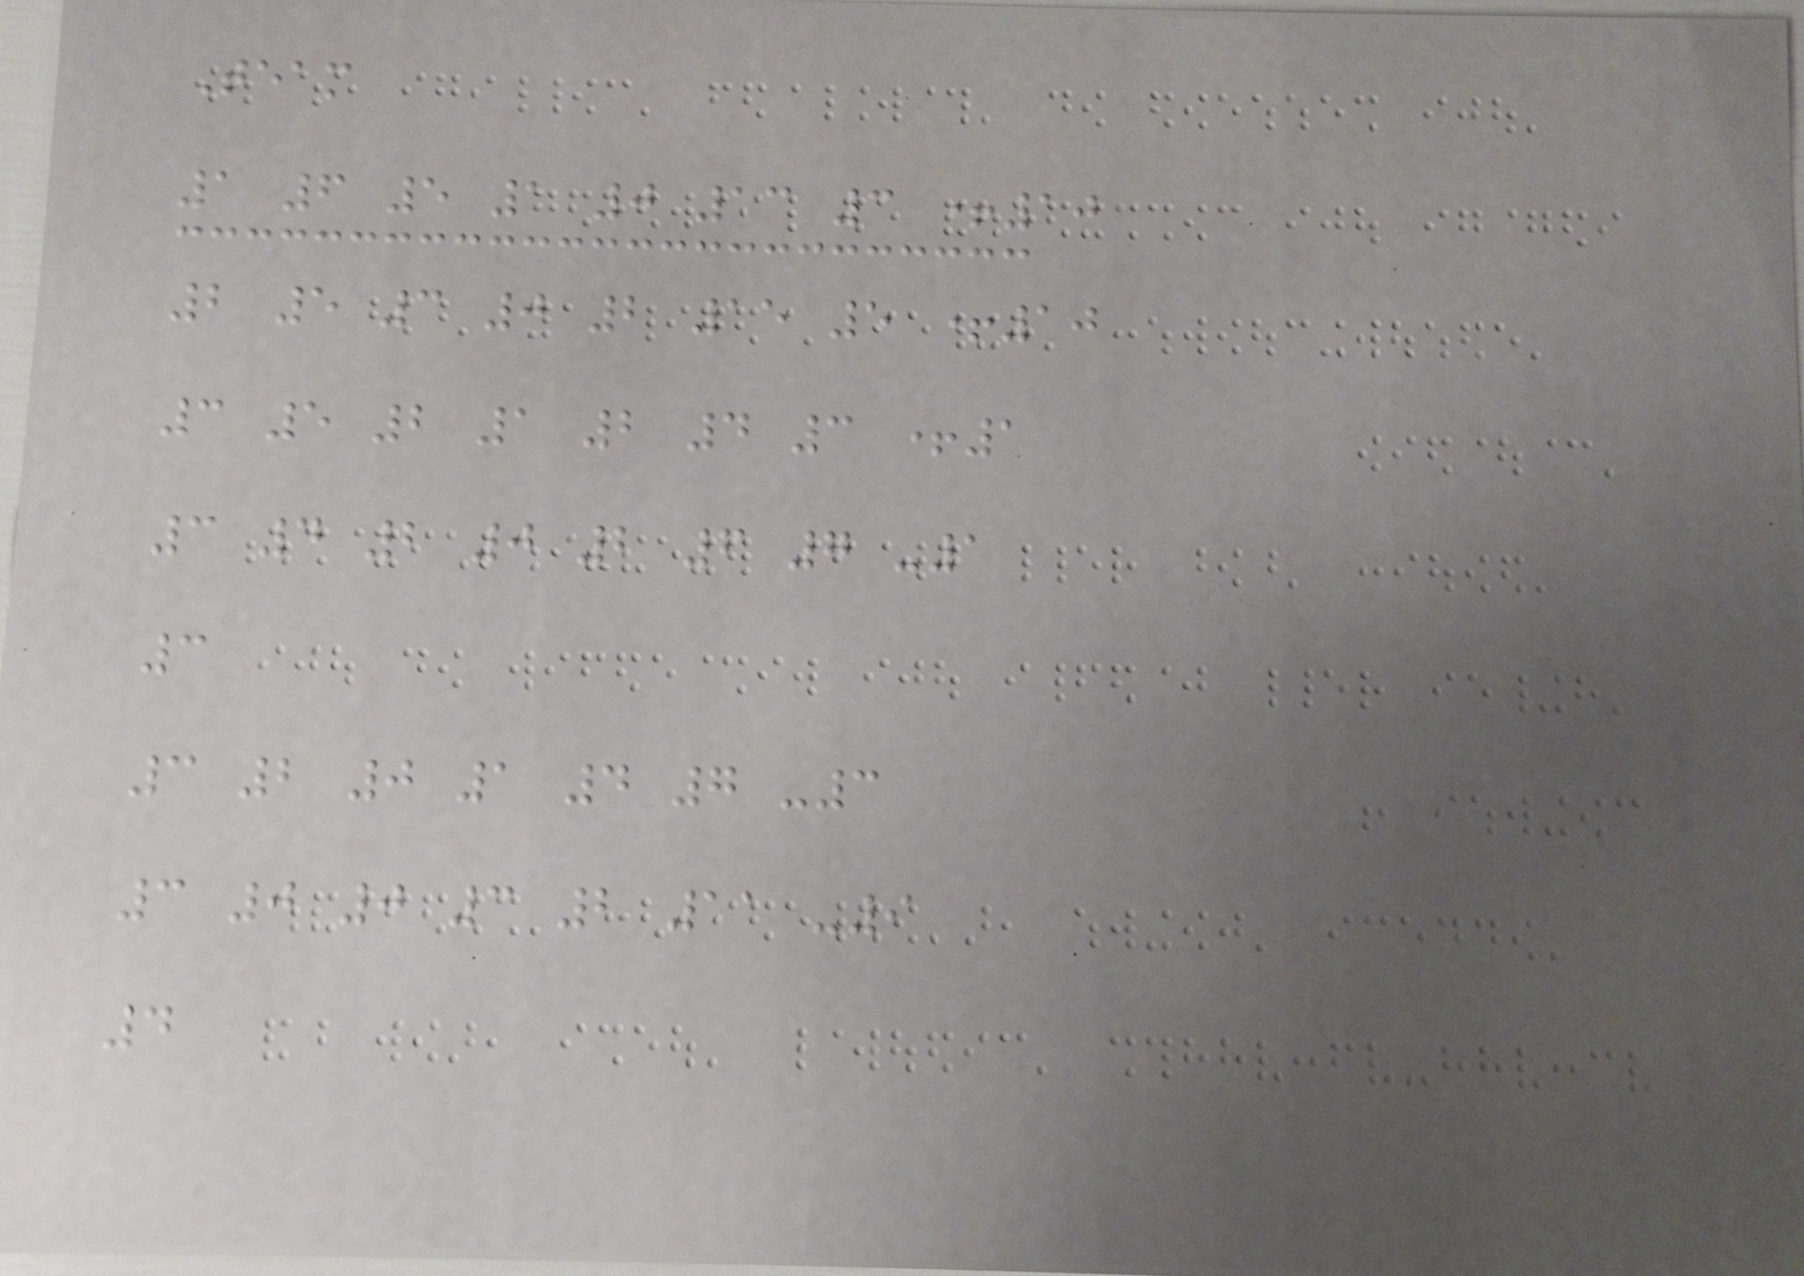Team
1 6 5 1 0 13 3 +10
2 5 3 0 2 15 5 +10
3 5 2 1 2 4 3 +1
3 4 2 0 2 6 7 -1
3
3 2 0 1 4 7 -3
3 0 0 3 2 11 -9
4
